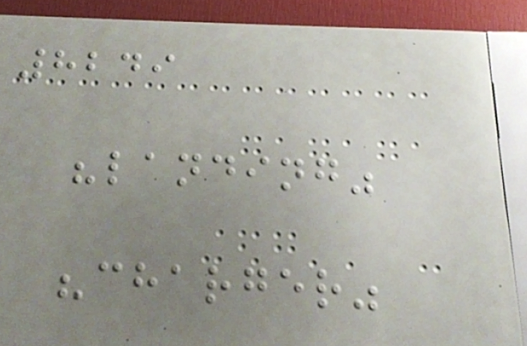8249
"landing"
"charger"
